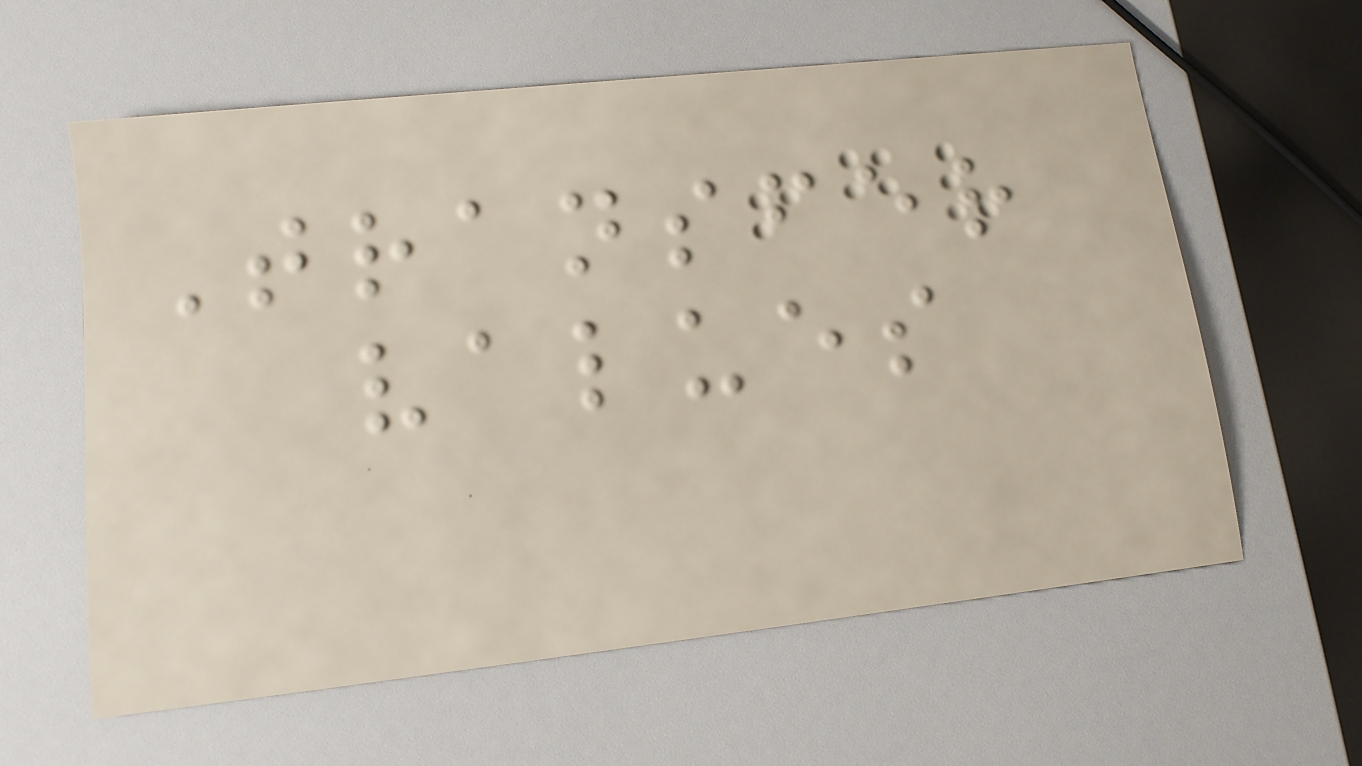Transfer
values
